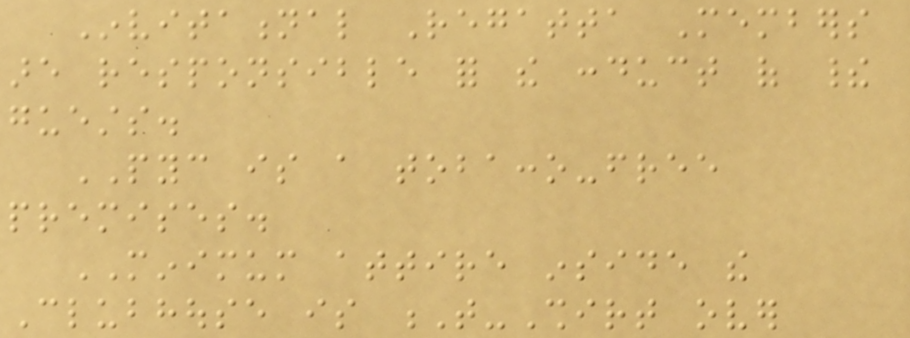Invitational Regatta Members
are responsible for the conduct of their
guests.
PYC is a tobacco-free
premises.
MINIMUM attire inside the
Clubhouse is T-Shirt over
